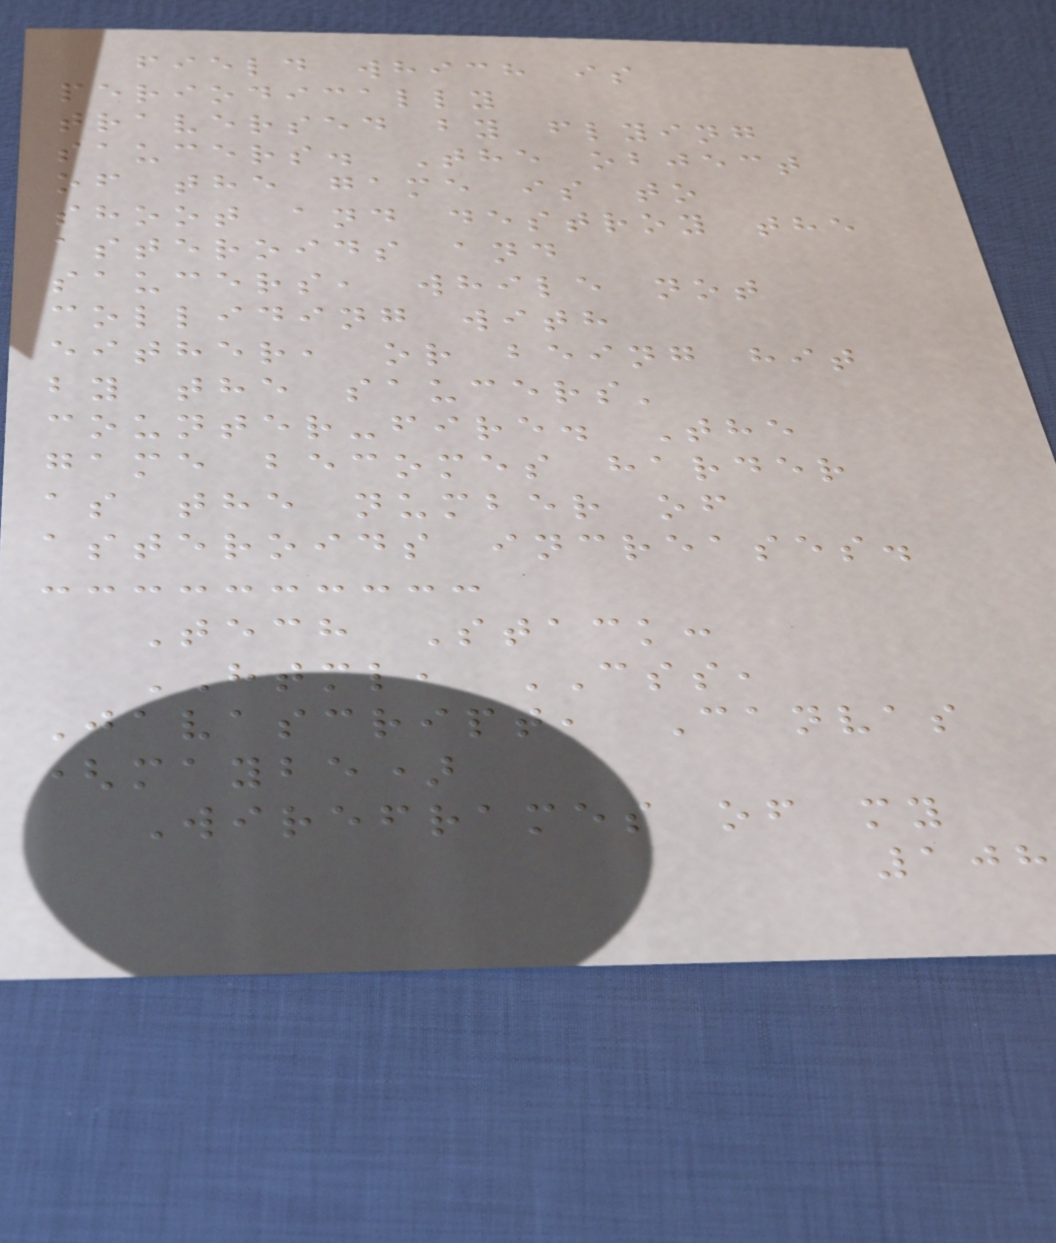field which is
periodically
traversed by flying
saucers. The object
of the game is to
shoot and destroy the
asteroids and
saucers, while not
colliding with
either, or being hit
by the saucers'
counter-fire. The
game becomes harder
as the number of
asteroids increases.
Tech Stack:
HTML, CSS,
Javascript, Canvas
(maybe)
Wireframes of my
108
